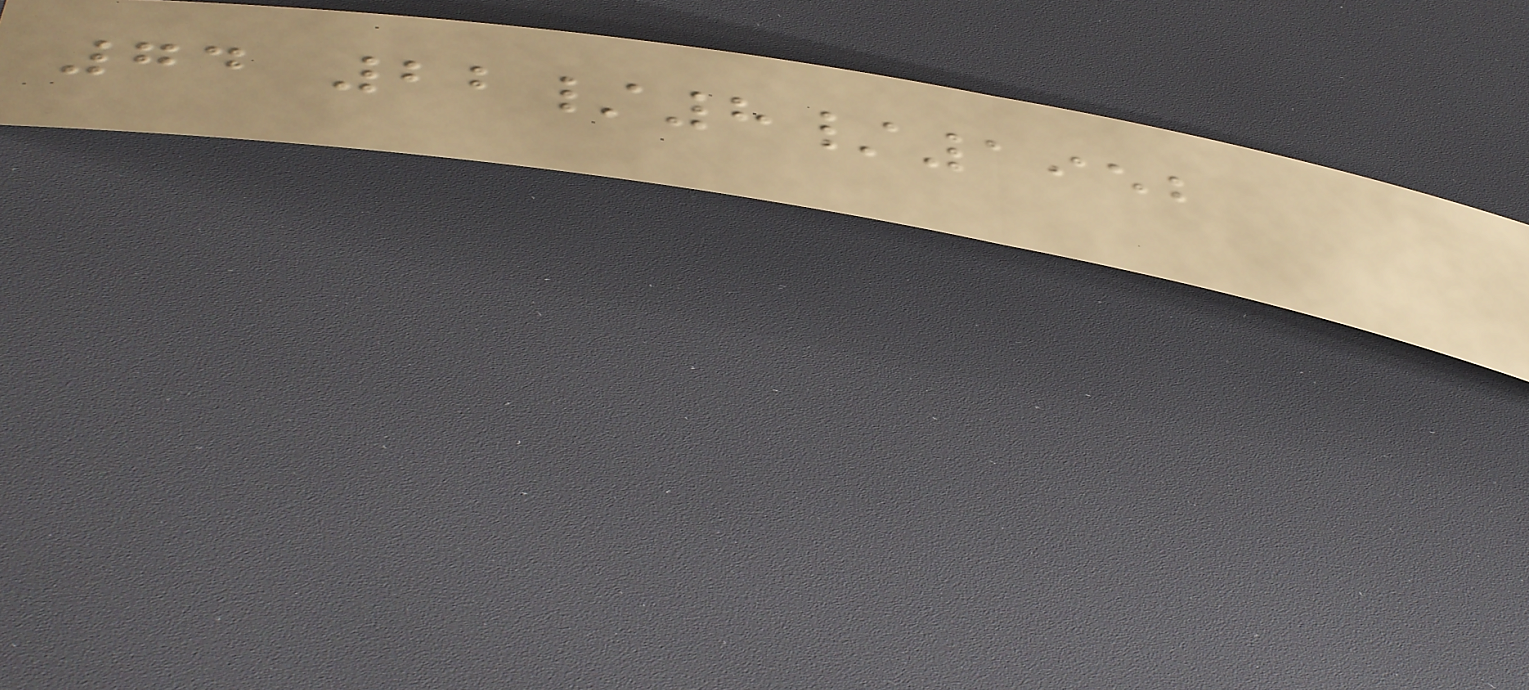74 22/8/1952
